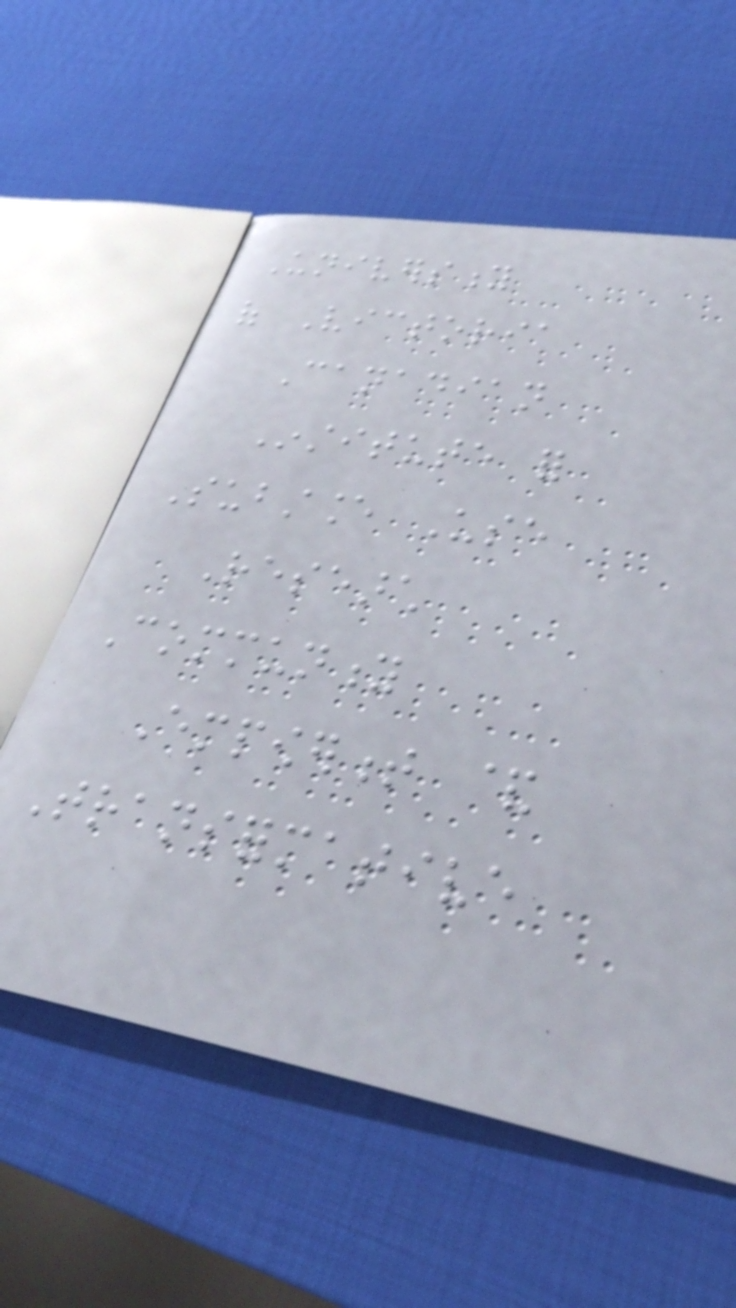University
of Victoria
Canadian
Institute for
Substance Use
Research
Community
Empowerment &
Transformative
